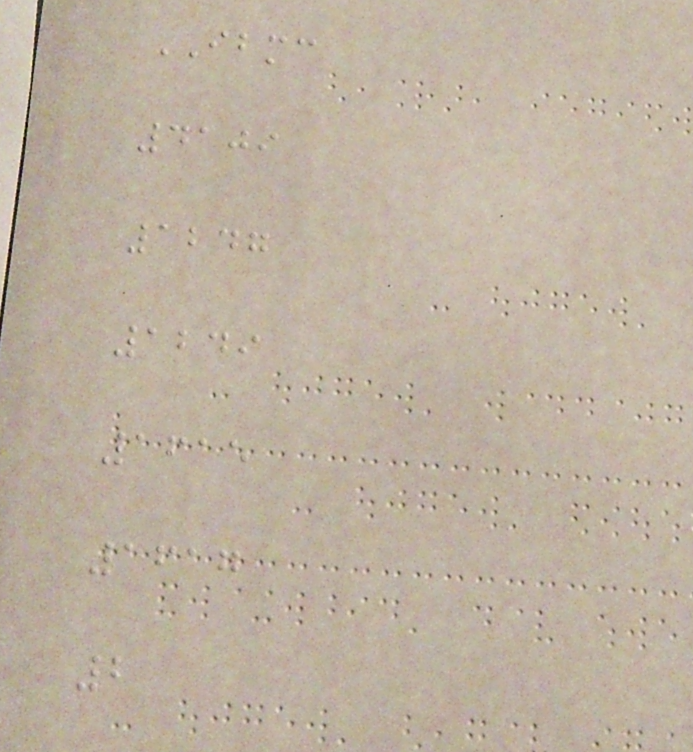IBMC
4109
1247
1249
1615
1617
2
